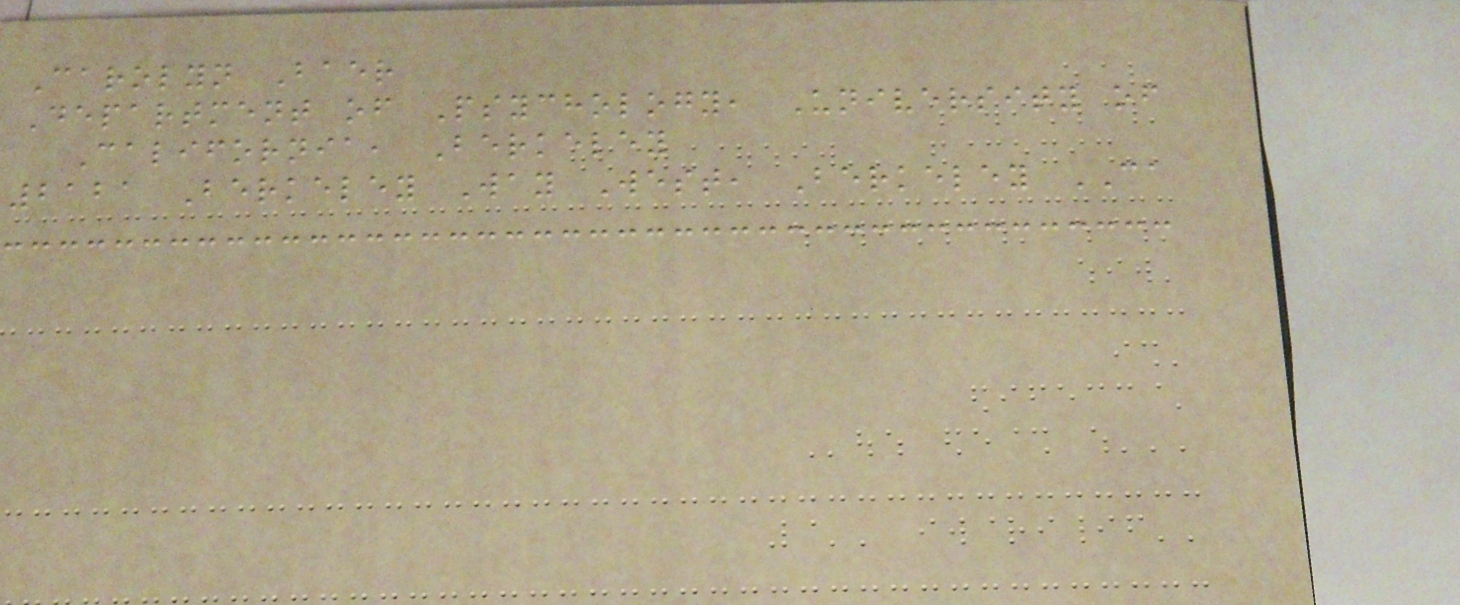Carolyn Baer
Department of Psychology, University of
California, Berkeley
2121 Berkeley Way West, Berkeley CA
